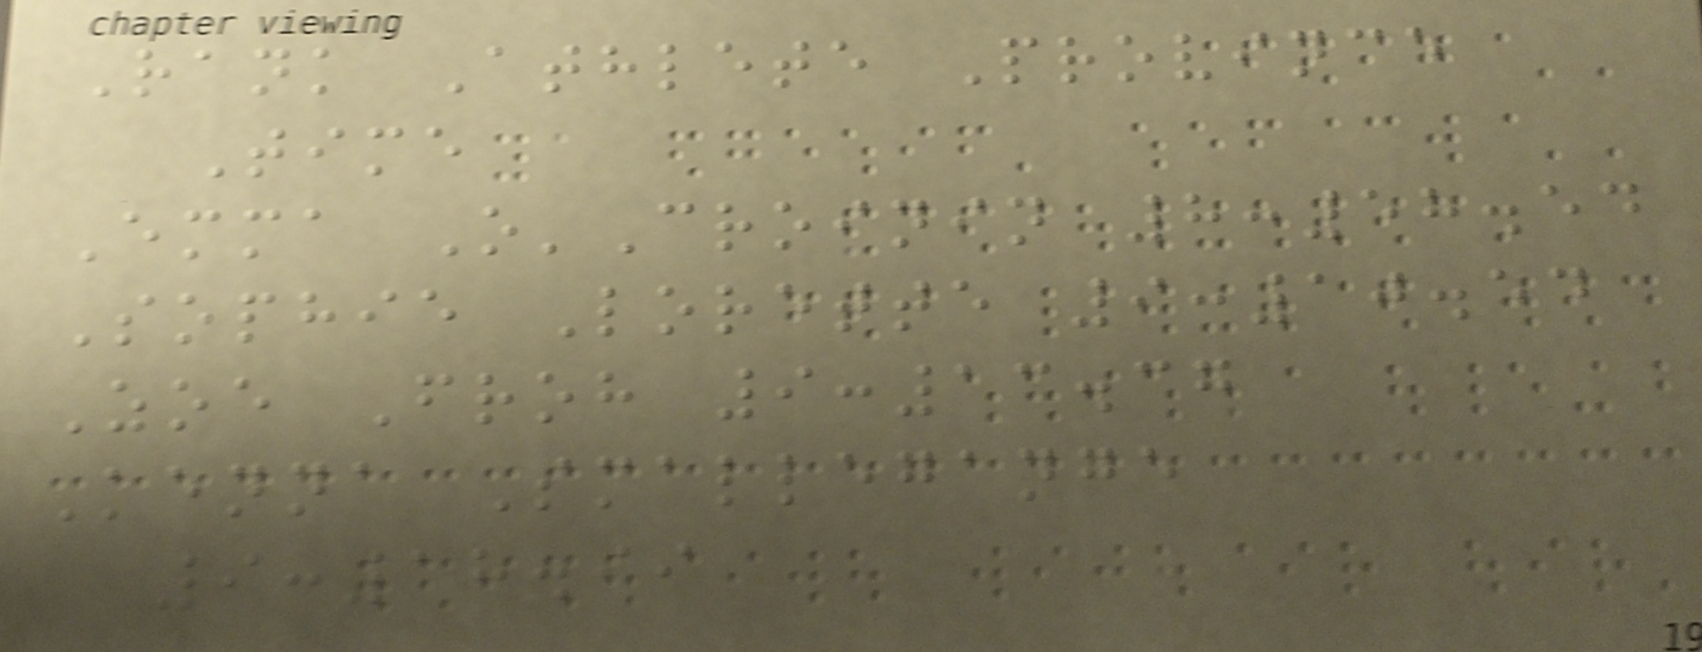Rank Athlete Province
Time
Emma O'Croinin 8:58.54
Sophie Lorette 9:10.54
Zoe Froh 9:13.37
Kenna Smallegange
9:18.99
